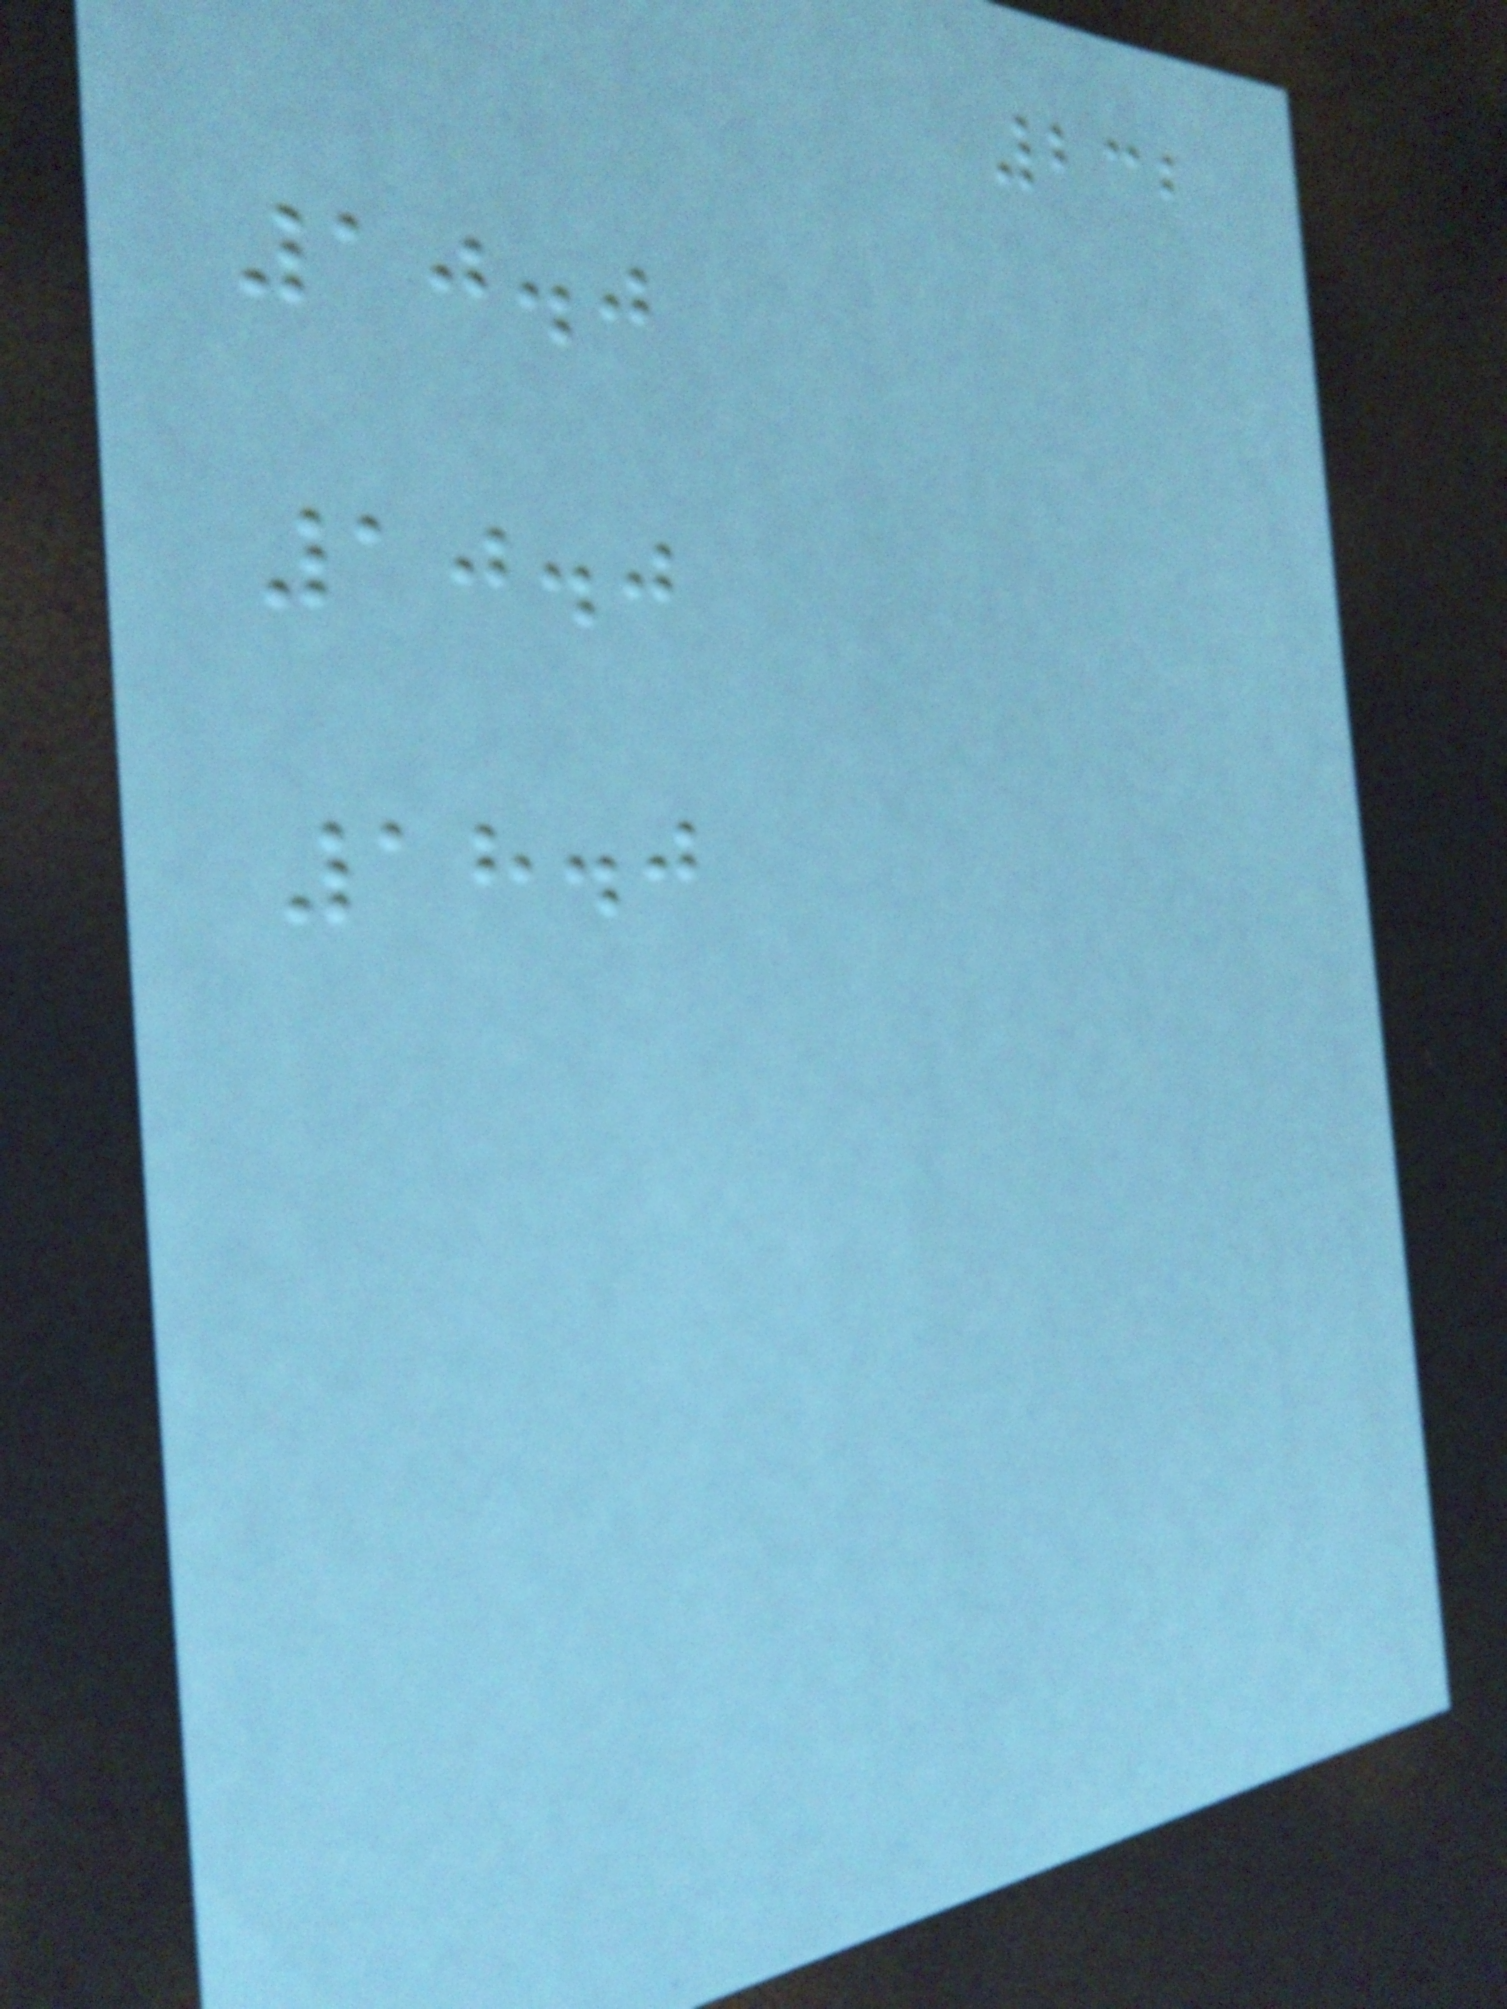232
10.0
10.0
18.0
